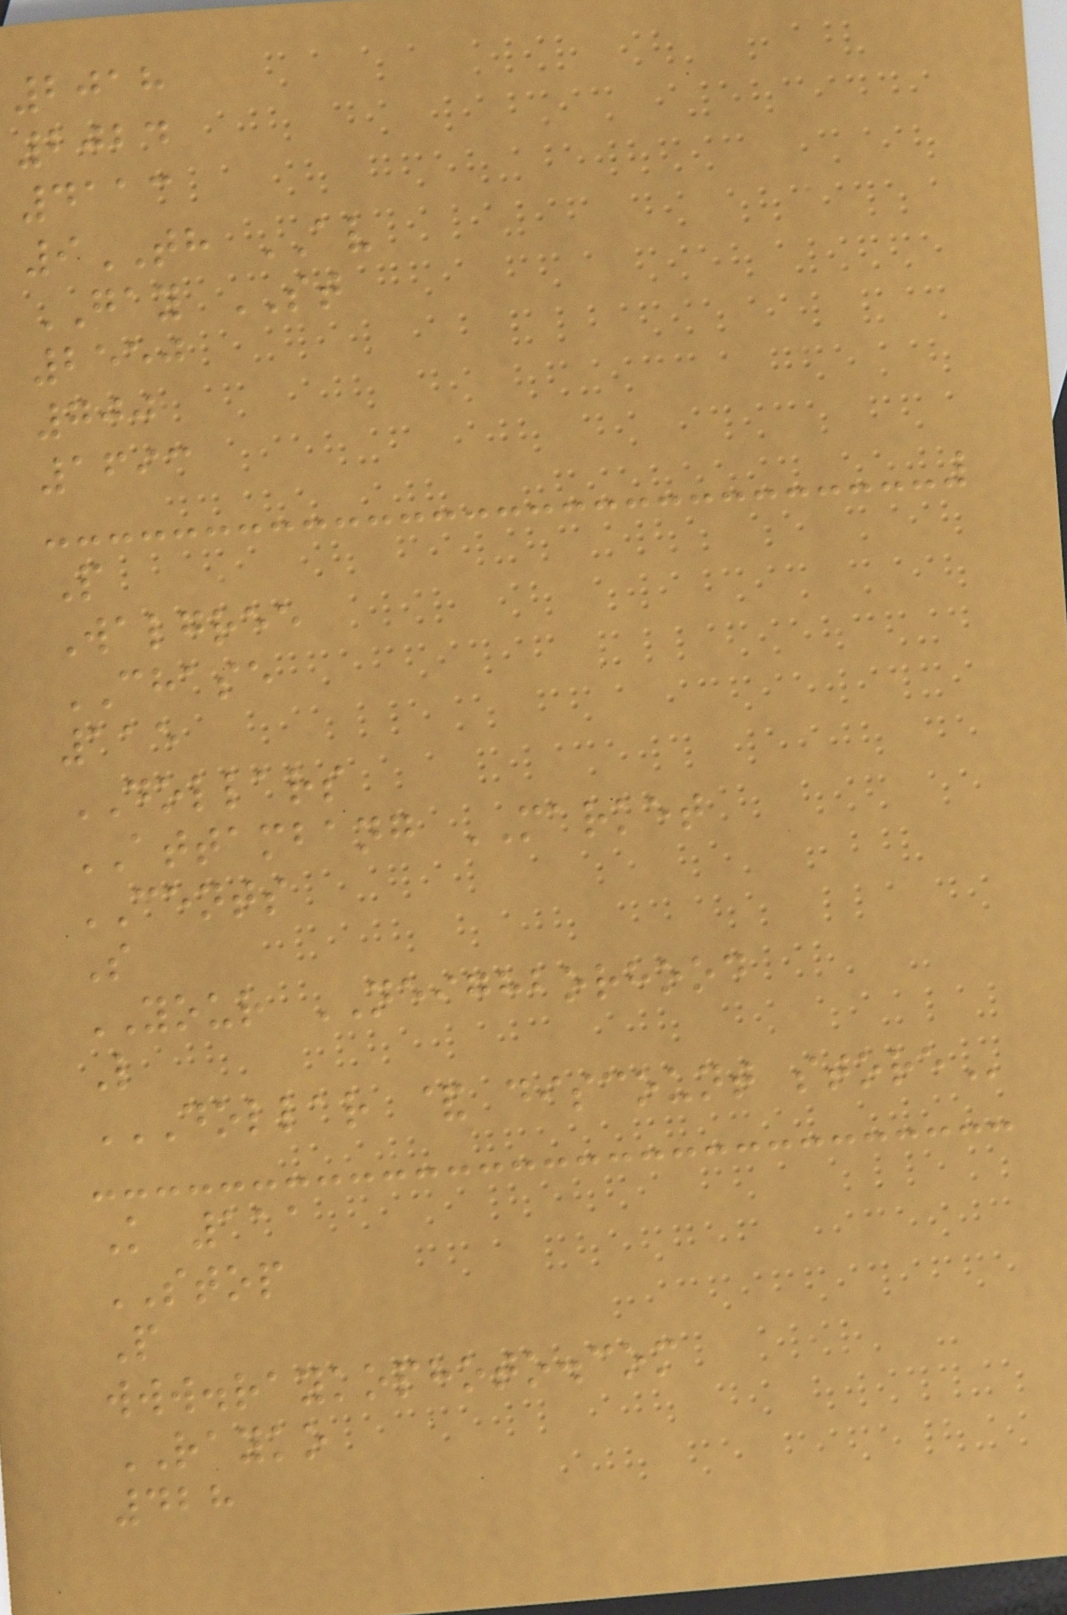2018
2024
4113
9TH AV
GAY ST
2550
700
1693
P
Walgree
CHASE
115
DOLLARS
ATTAMBANG MARKET
CENTS
S
YOUR NEIGHBORHOOD
L
DOLLAR & DISCOUNT STORE
K 111
STOP
P
www.raykophoto.com
RAYKO
428
